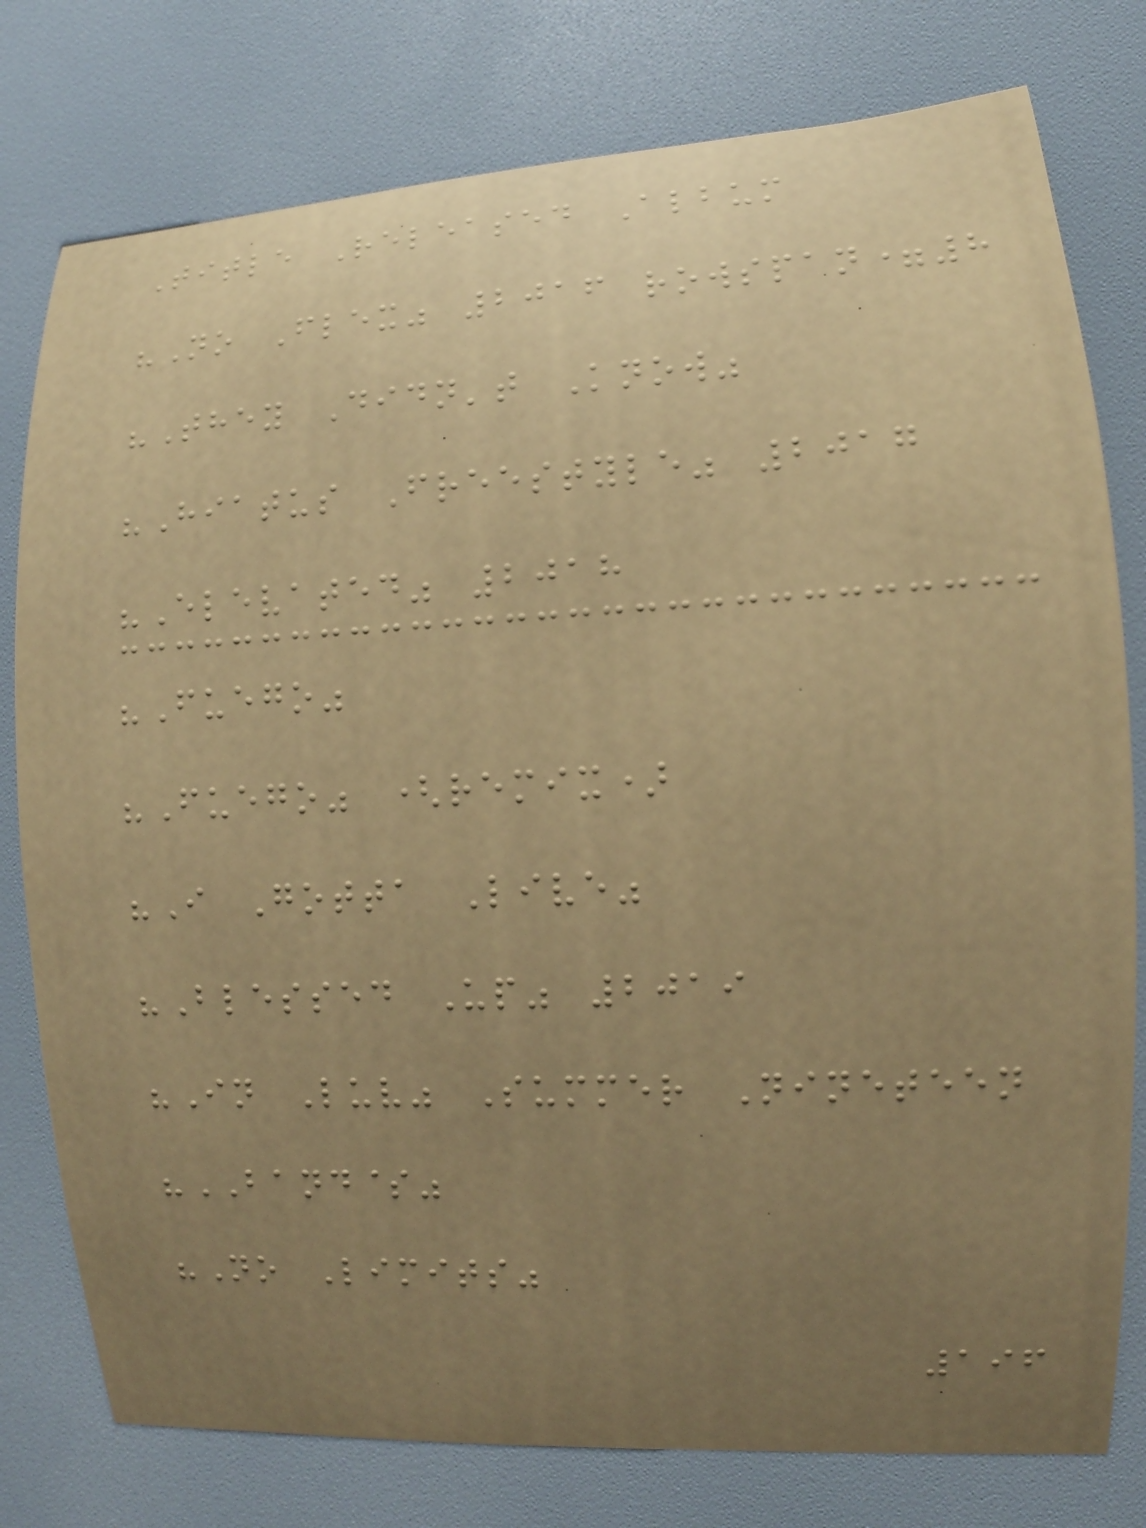Title Released Album
"No Flex" 2016 rowspan=8
"They Didn't Know"
"Hiatus Freestyle" 2017
"Elevated" 2018
"Fuego"
"Fuego" (remix)
"I Gotta Live"
"Blessed Up" 2019
"In Luv" Summer Nineteen
"BAND$"
"No Limits"
196
